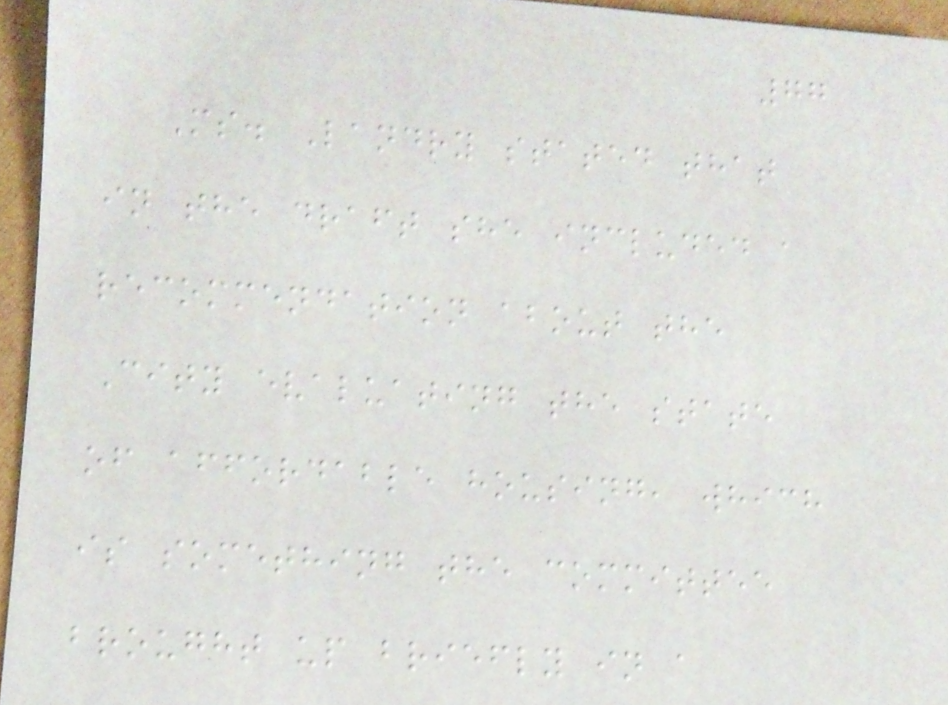77
Ms. Landry stated that
in the draft she included a
recommendation about the
City evaluating the state
of affordable housing, which
is something the committee
brought up briefly in a
